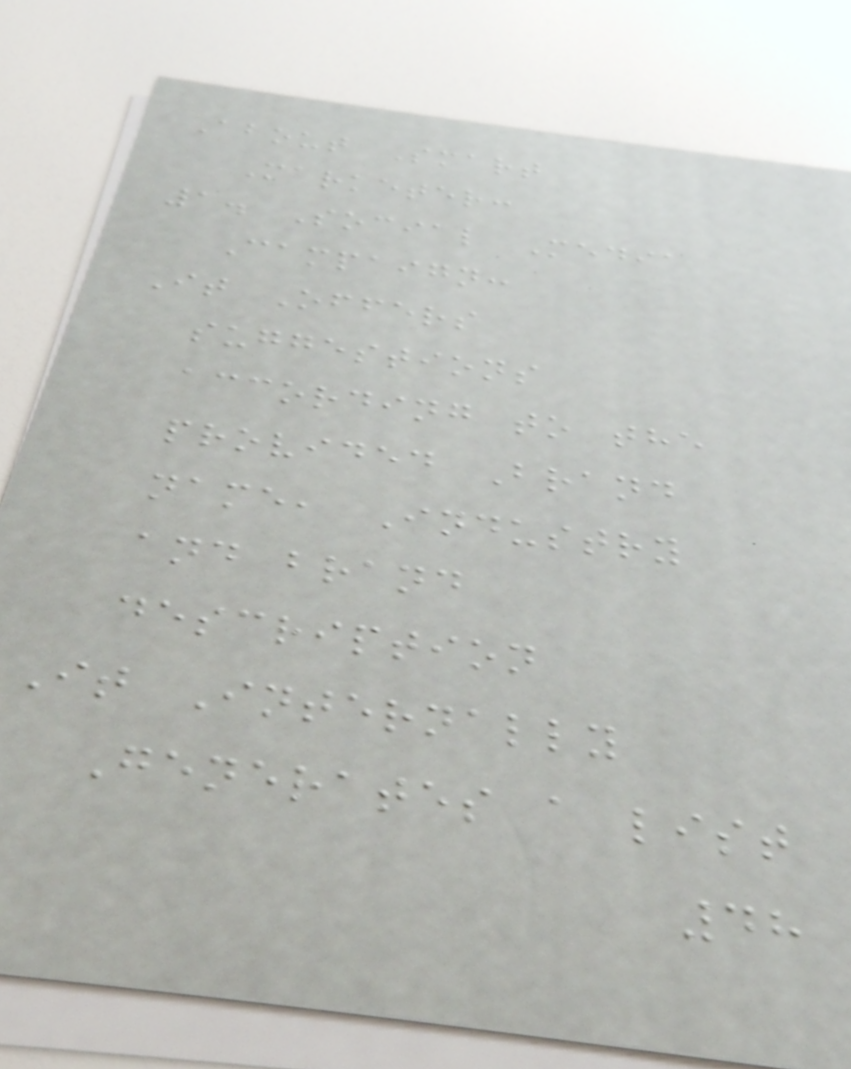About Smart
Marketer:
1. Social Media
Campaign:
It Offers
suggestions
according to the
provided Brand
name, Industry
and brand
description
It Internally
Generates a list
48
